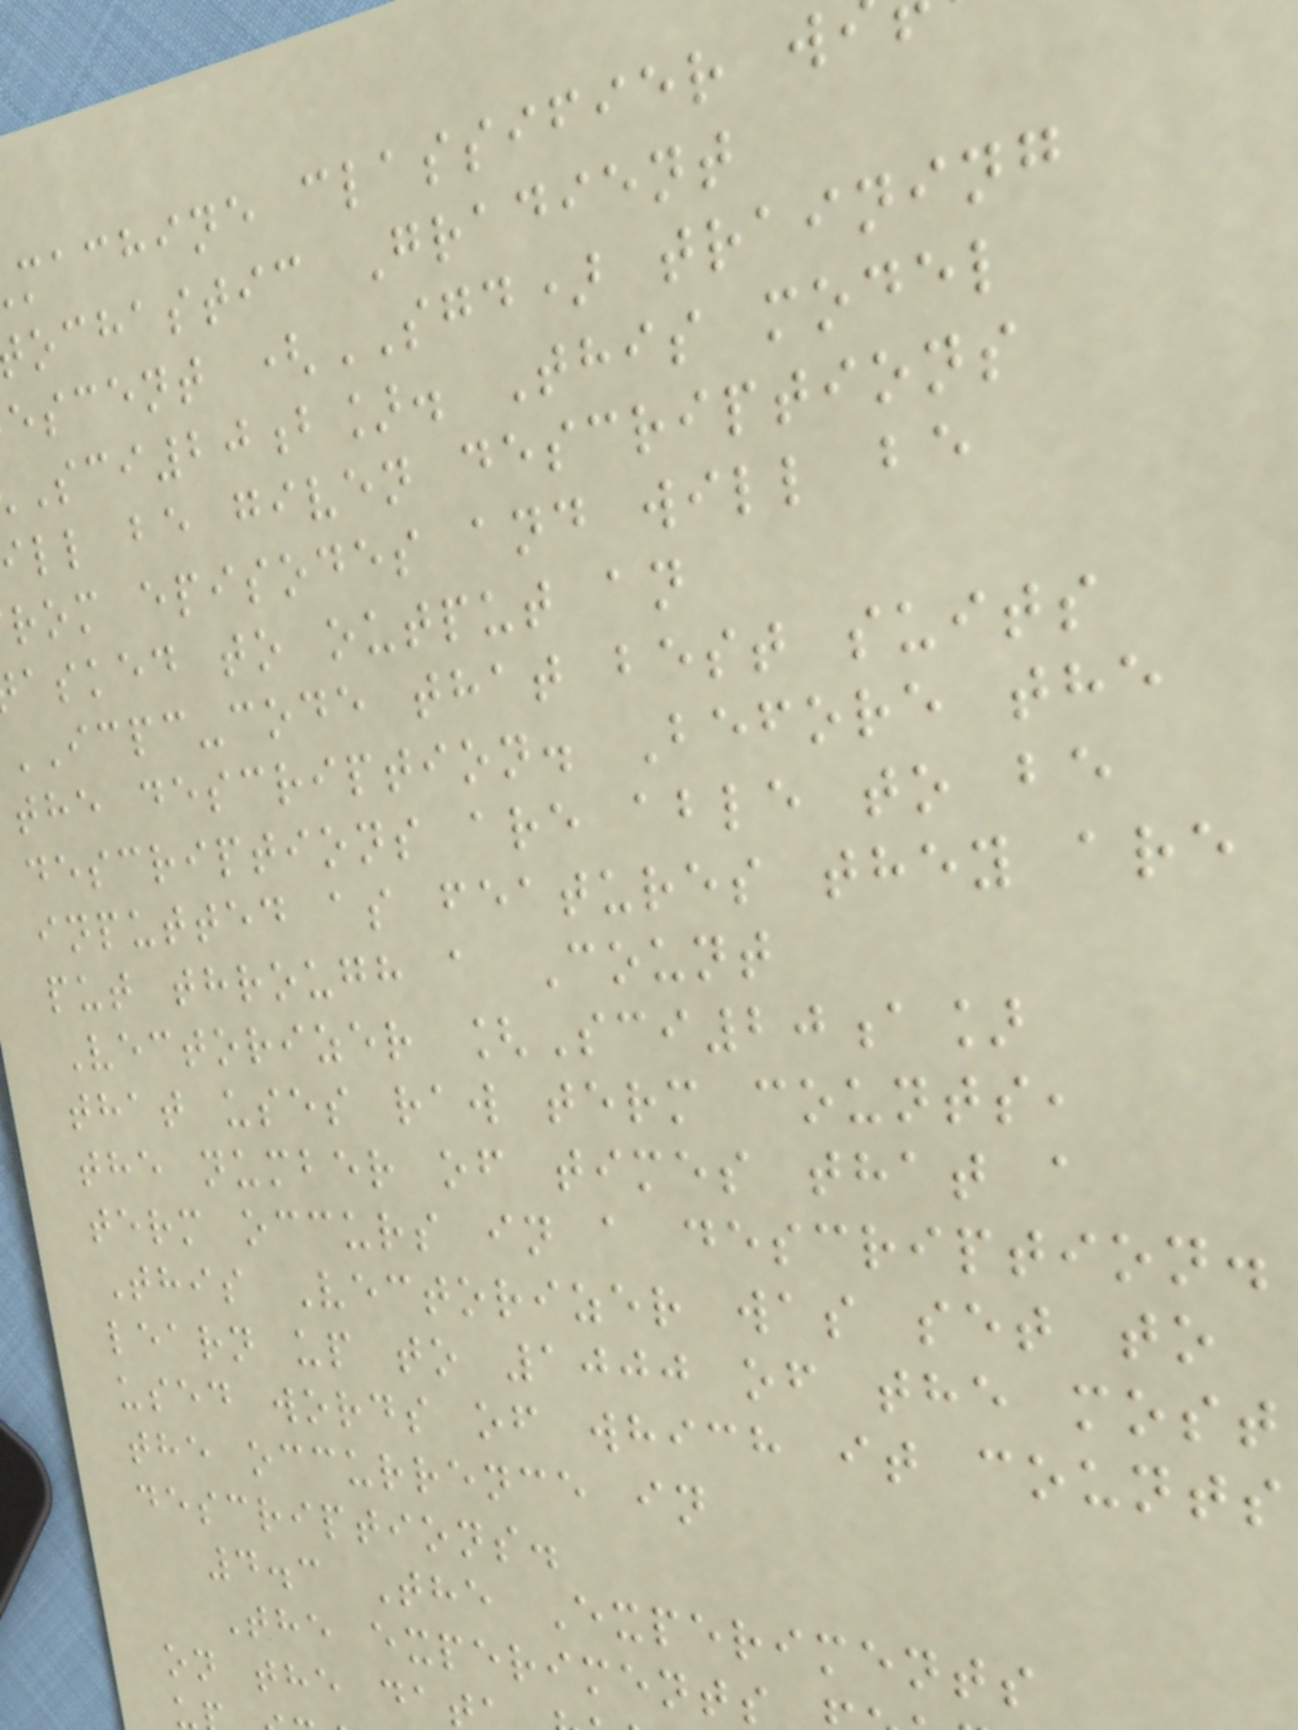machine classifier w
ochastic Gradient
escent (SGD) training
Sci20b]. This model
ll be given descriptions
rom episodes and will be
asked to output an
ICPC-code that best suits
the description. Before the
descriptions are able to be
inputted as features they are
put through a Count
Vectorizer [Sci20a]
that uses raw term counts,
the number of times that a
term occurs in a description.
This Vectorizer was set to
learn up to 1000 of the most
used words of which it counts
the occurrence in
descriptions.
4.3 The Experiments
The experiments
on the da
